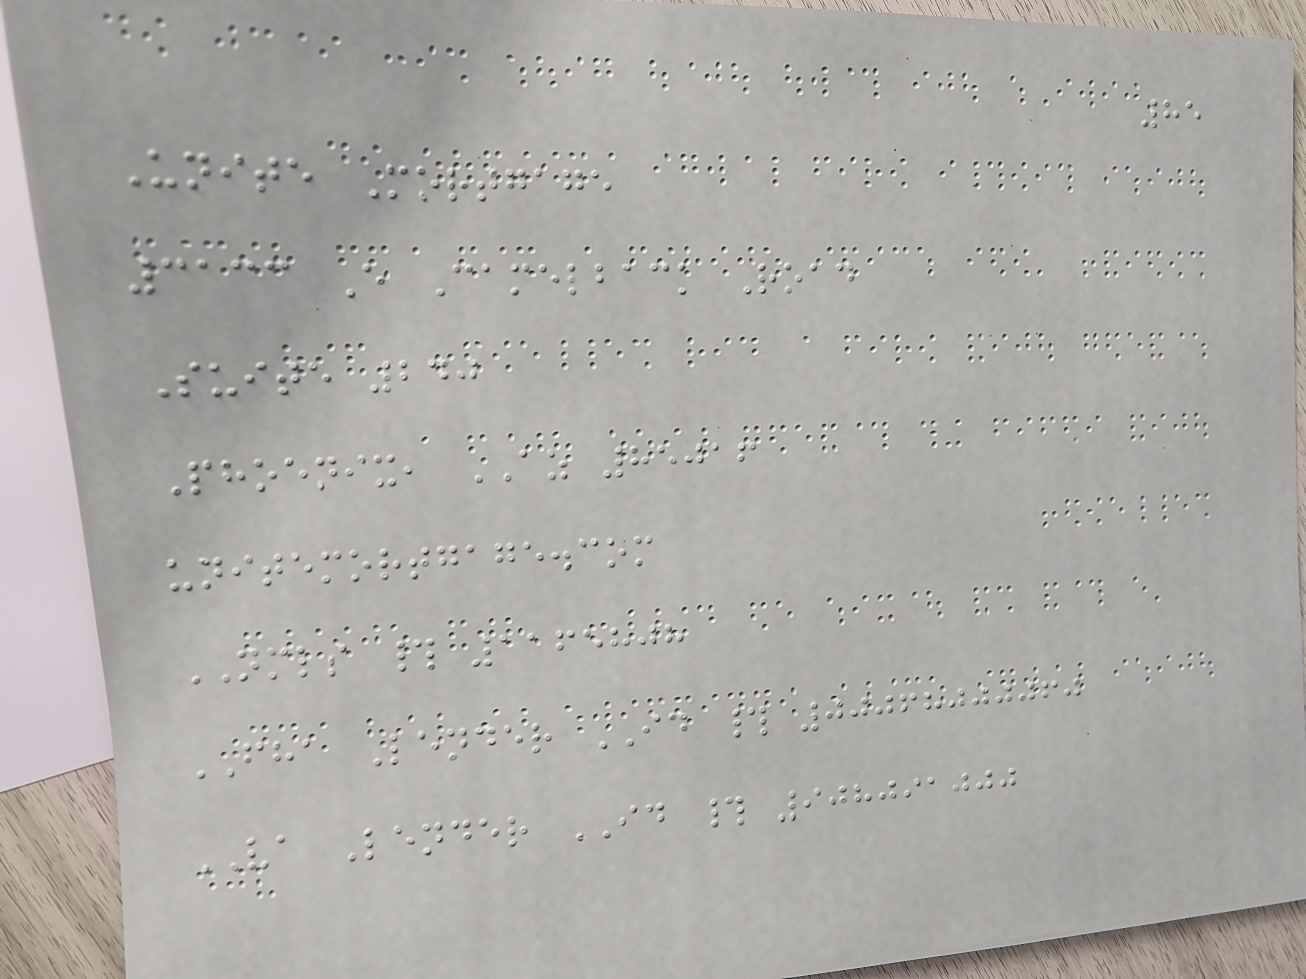85
Unite Mortgage
3133 E Camelback Road
Suite 240
Phoenix, AZ 85016
unitemortgage.com
NMLS # 1165808
FHA Lender ID # 00068000060
VA Lender ID # 908091000
